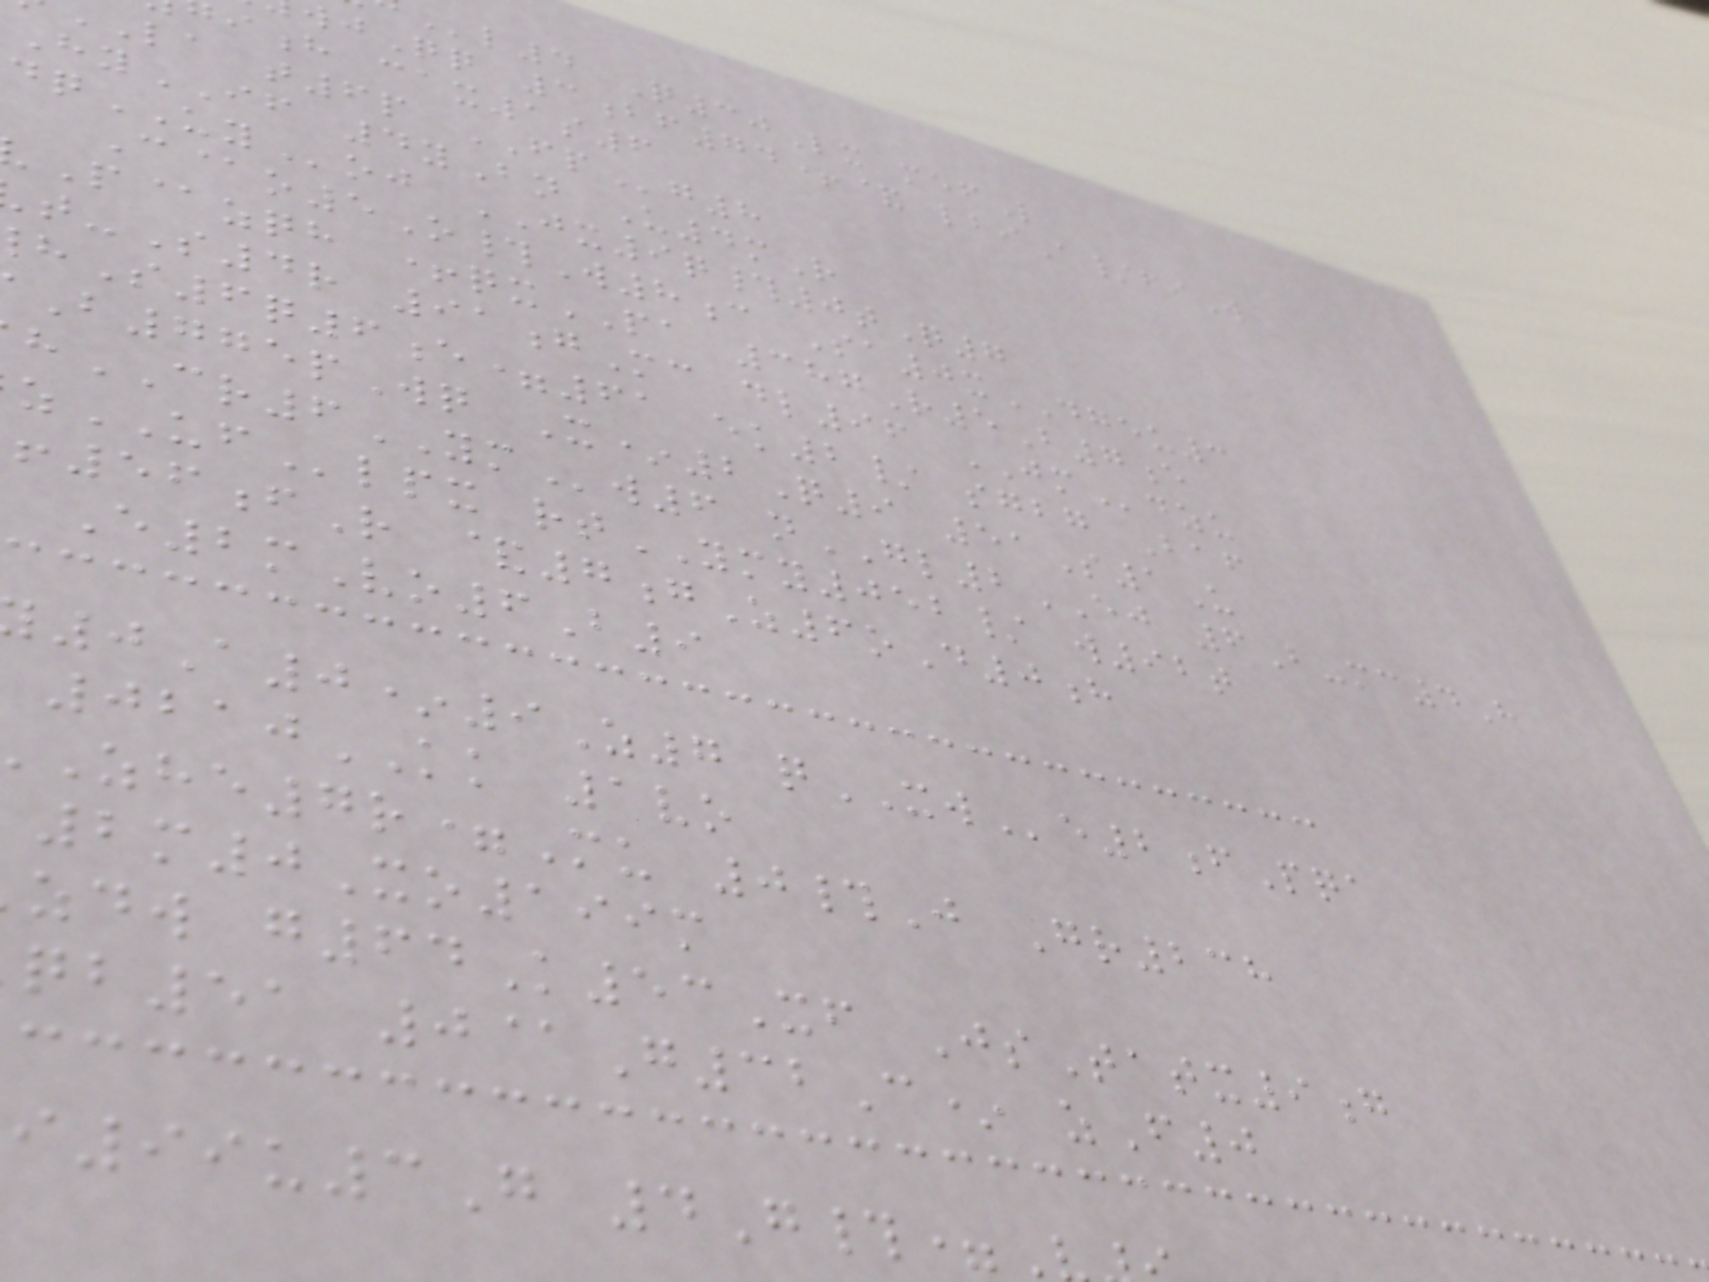l4 Q30Lx mefL
jQq 3bf74+& lbiA/fiW
h cax1s6
la t6p FPg8
HyIF 4yBn U4mR
dqUYoj JX9q#0tQ7
C@o5O#W8c Sa0xDGEU3
P@zqh +qxPA 387R5B7e
t-S4r 91gMc dl96 JMdzu
S6q6e=61 ek2/ sgbg Baf
B775pWq X*2Q9 51S1U
hCR6YMw6 nGL2EJ 6B-mc4H
zUFlpx rtYMY052/ w92t
56fR &7gZ6oD0h
E2mVo6B9
0A0*9Z7 qXWe2fPqa
0210KK 1vo
7r=Mu 0#J Gr238
2m0Xo199m
zdw g64K53Xf JsTatx9g
qb51 0@G32C* zF0
i99u3G 4G#=
